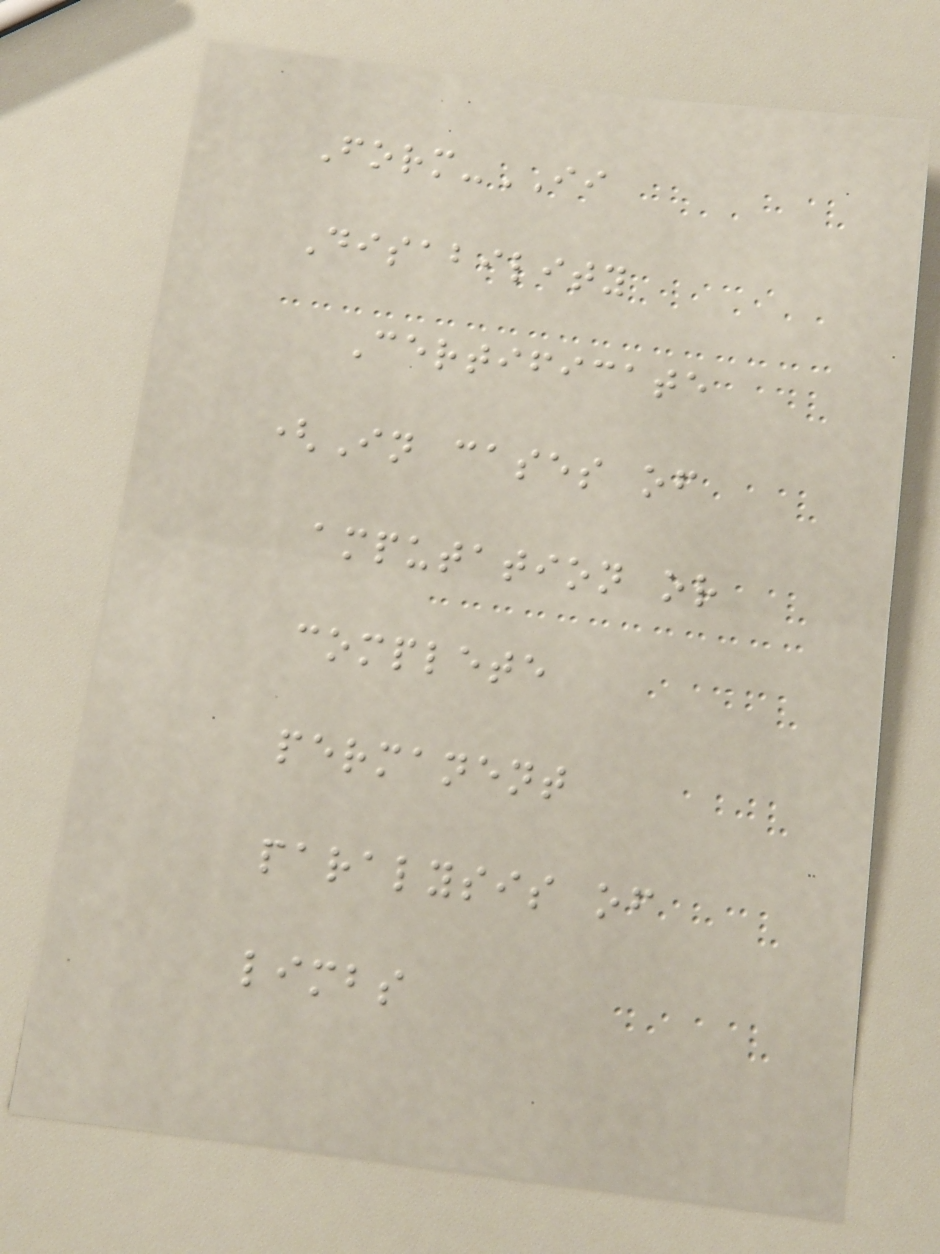Form-II
Disability
Certificate
(In cases of
amputation or
complete
permanent
paralysis of
limbs
